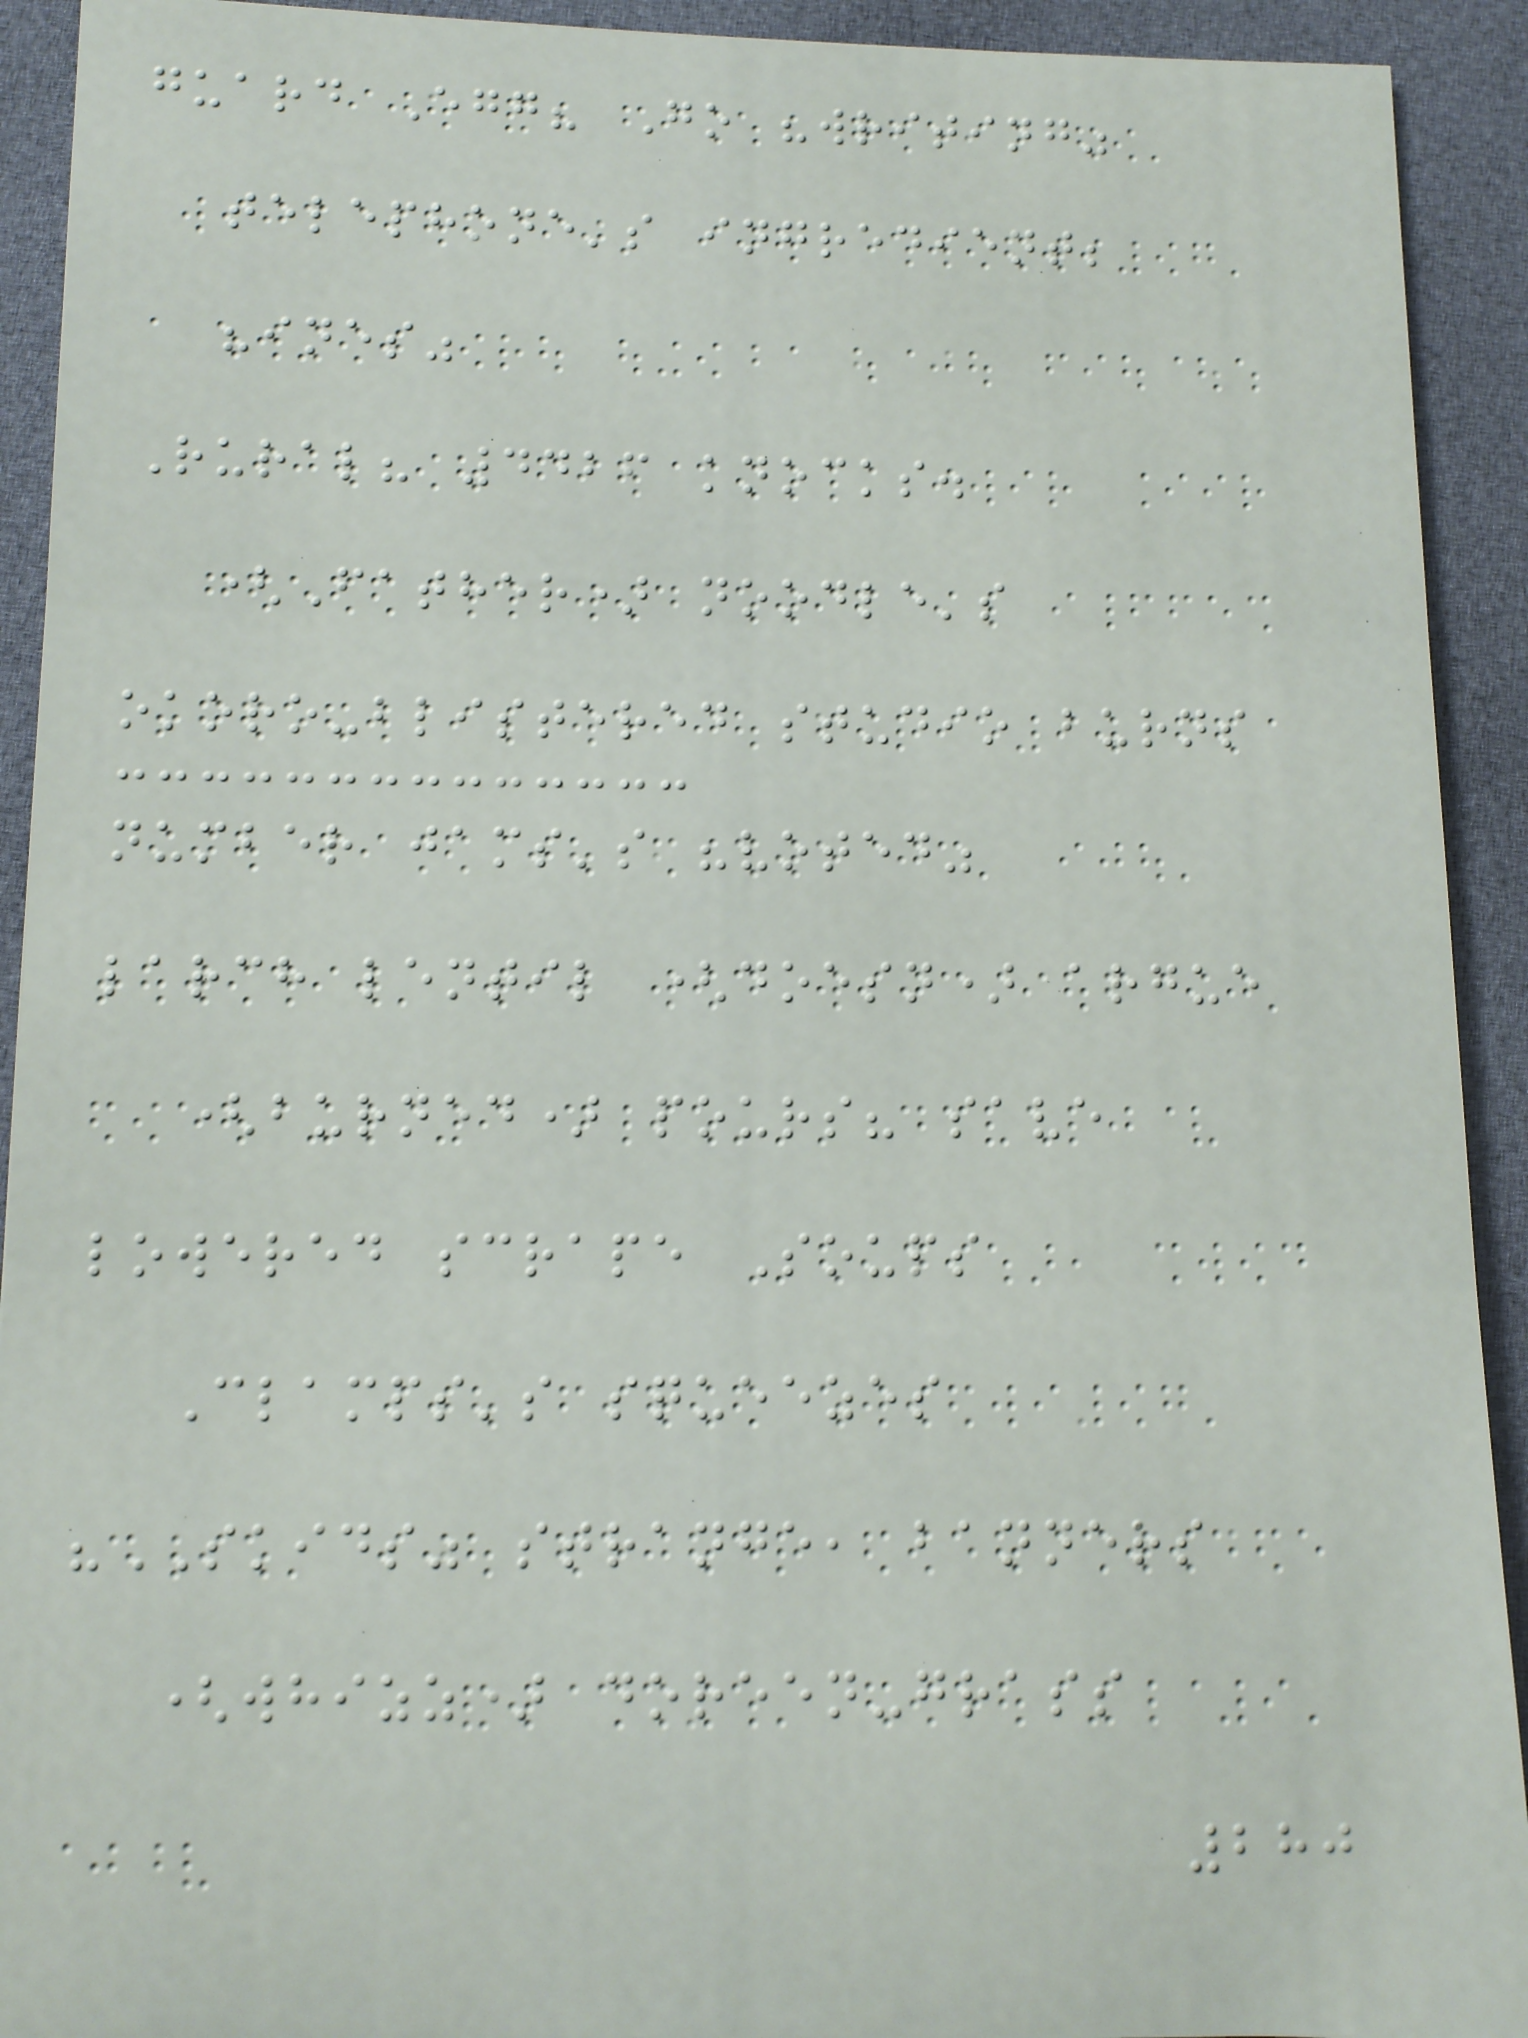guard Egg? Go "writing"
telephone's ingredient;
"ines"
Rural? 4426 knocks.
(Father) noodle's
okoro-blistered studio burns
number jams's "voted"
larch lentil (doesn) argue
(burned) pours? save
lowered scrape Soups
Clamps's squeezes
"SKIDS" strange, banners
(whizz) doreen-grass
280
